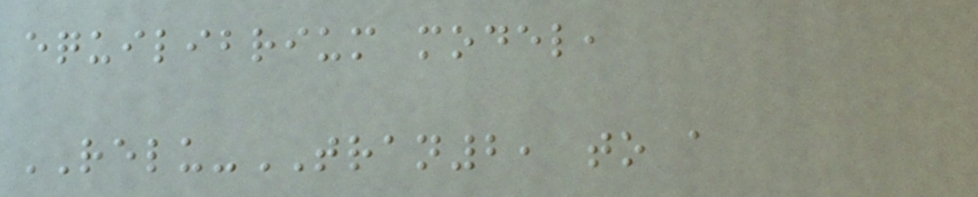equilibrium model,
RELU-TRAN2, to a
